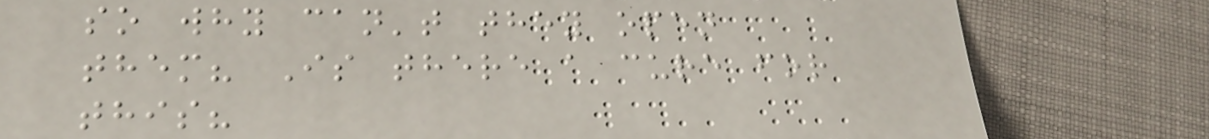so why can't they open
them? Is there a cure for
this?
